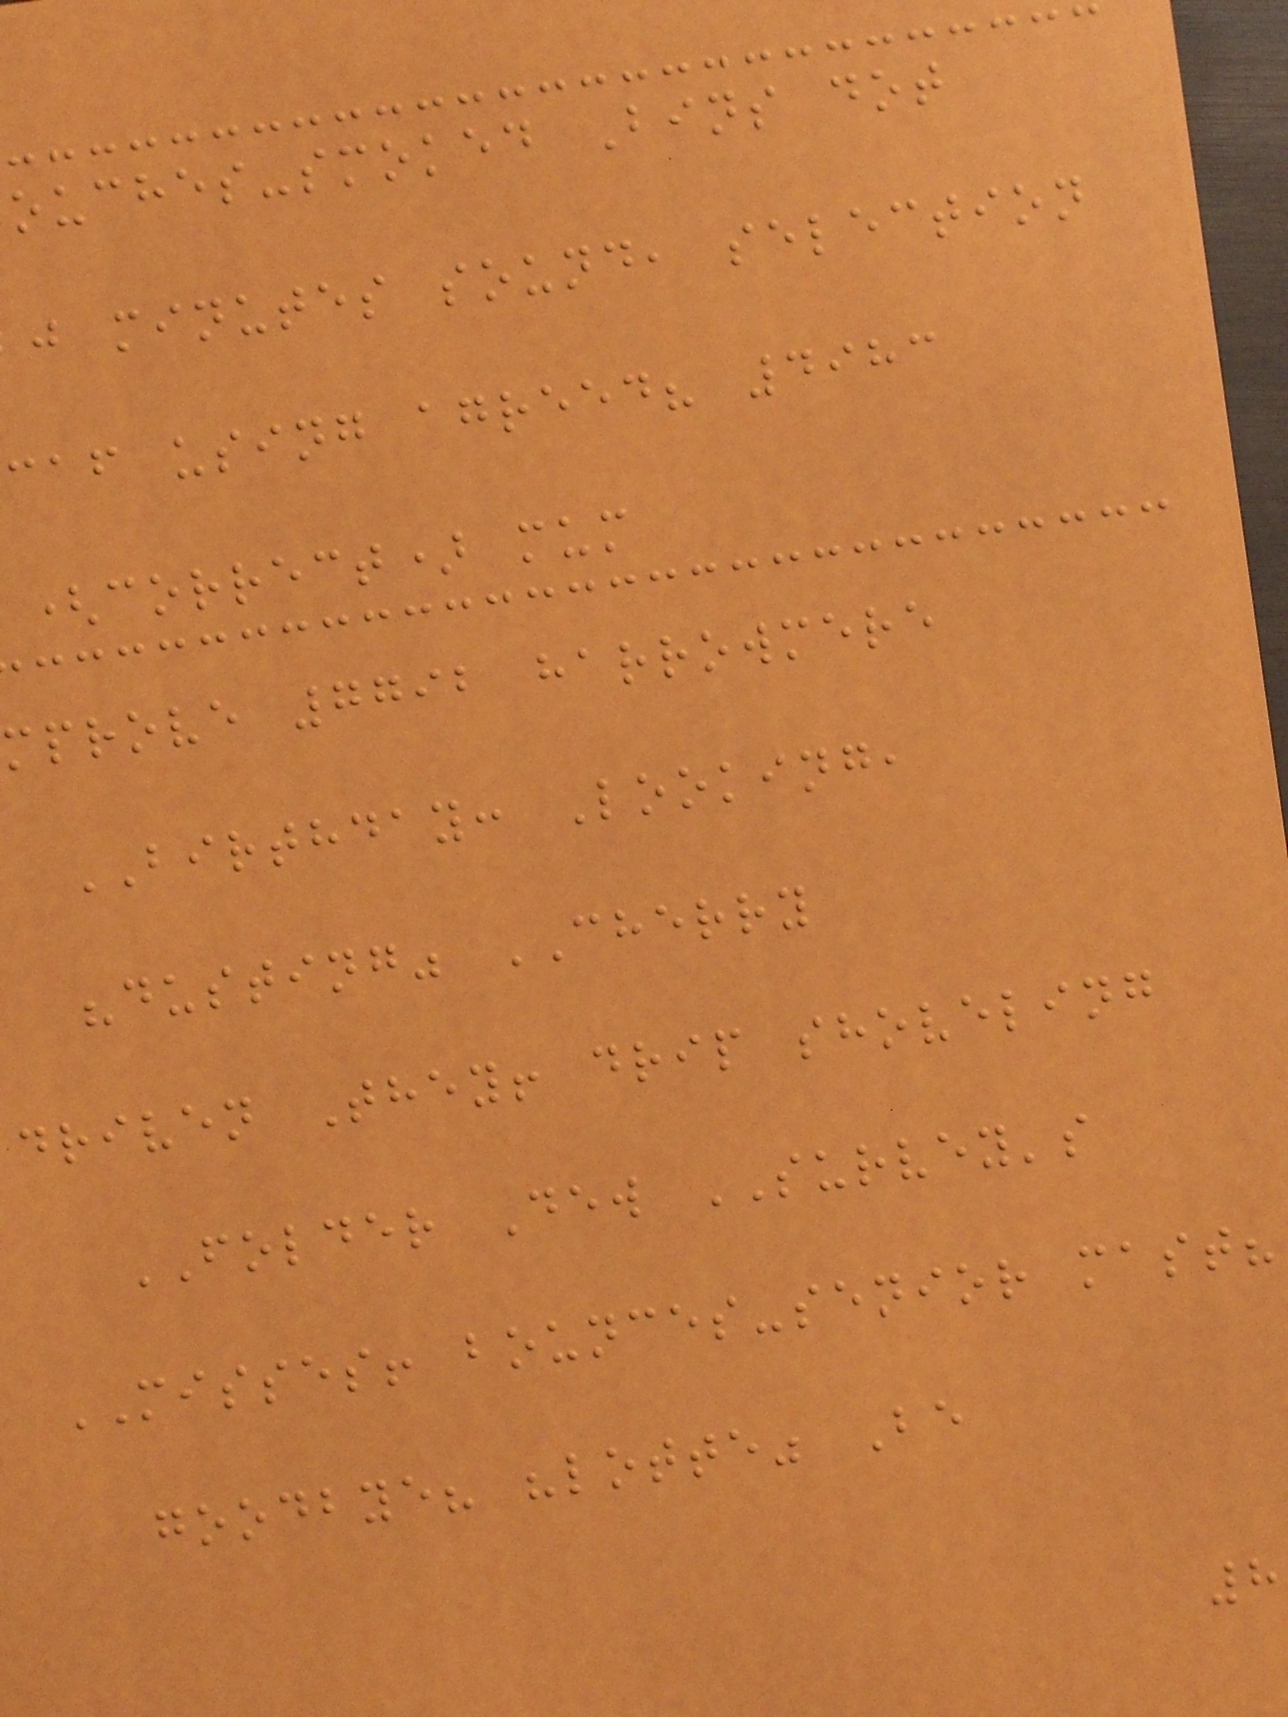ouches-smoked Bins dot
j minutes sound, selection
caf using agreed? 4983
(correct) mum
mprove 7792 harrowmere
BIRTHDAY: Looking,
"dusting" CHERRY
driven They! drip shoveling
FOLDER Dew SURVEY's
MISSES! bounces-senior mast?
goodbye? "lotte" Be
